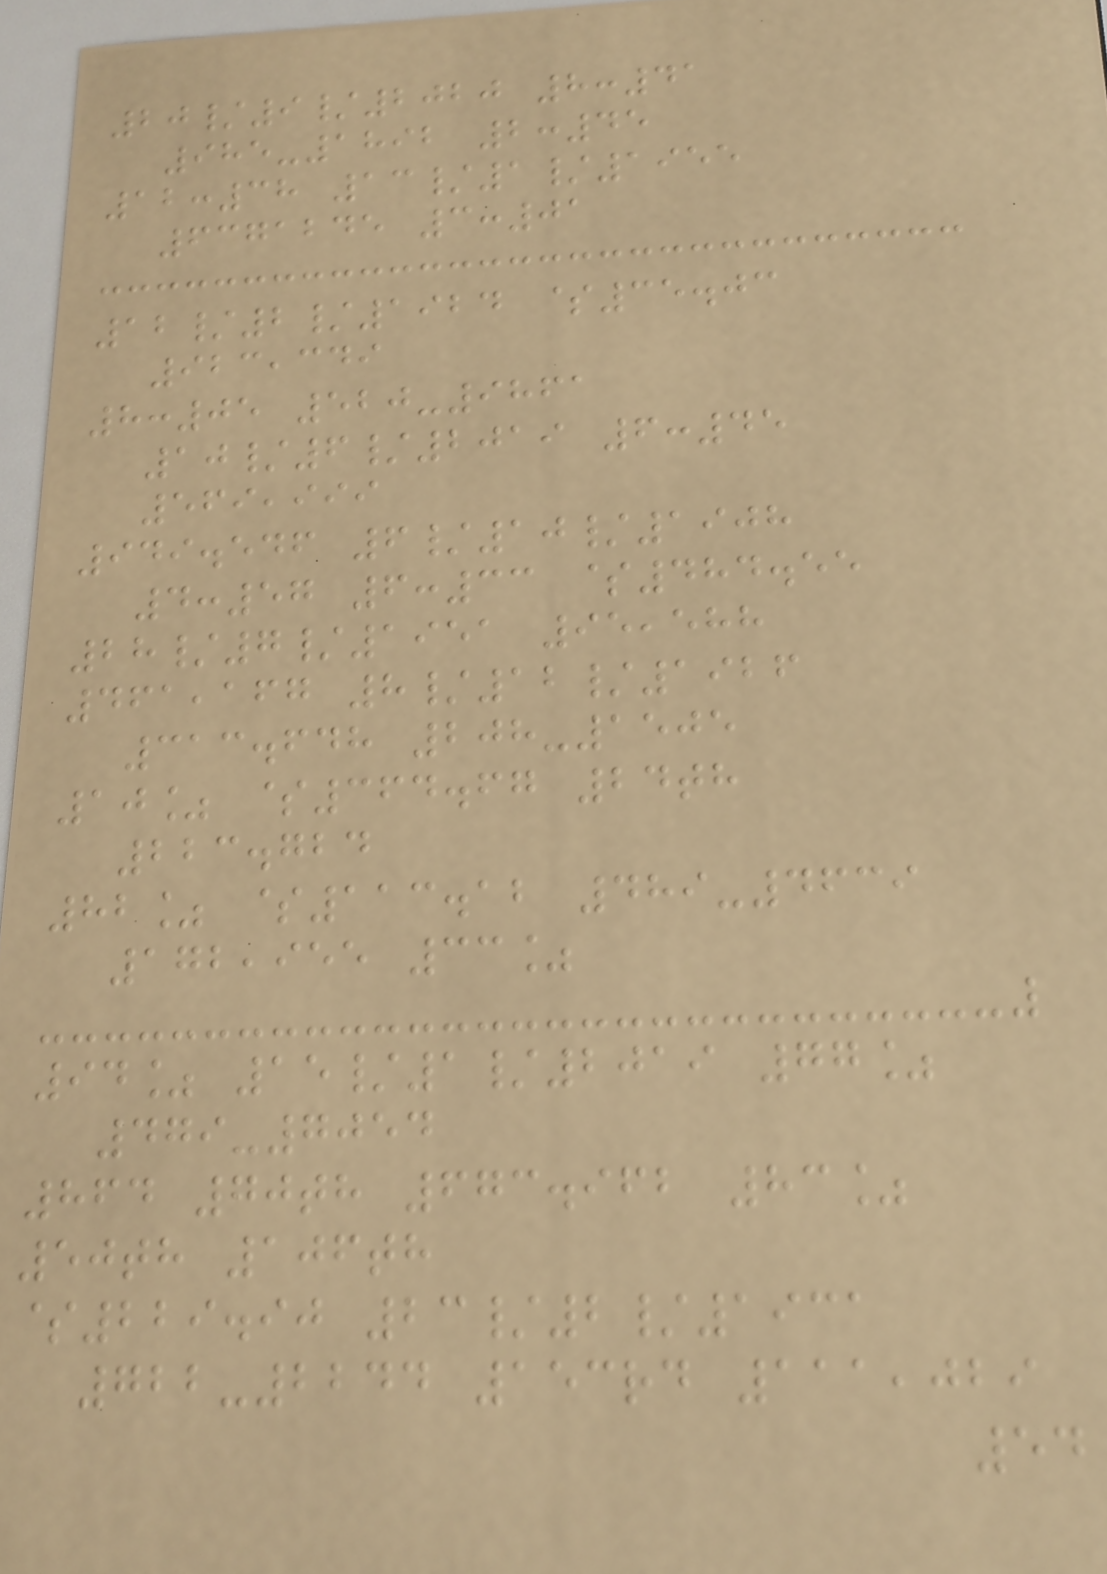20/9/2020 8:41
985-1892 2:45
12:38 13/1/1955
6371245 3:01
12/2/1924 $35.03
923,349
8:05 520-9861
10/6/2019 6:45
569,999
949.546 6/10/1908
4:57 6:33 $484.55
28/7/1951 95,588
461,167 8/12/1926
313.648 208-1505
10% $364.67 24th
223.724
82% $113.12 489-4639
172,955 33%
94% 15/1/2019 77%
479-7054
864 70th 673.962 83%
50th 106th
$229.90 23/2/1931
722-2244 153rd 111,029
54
